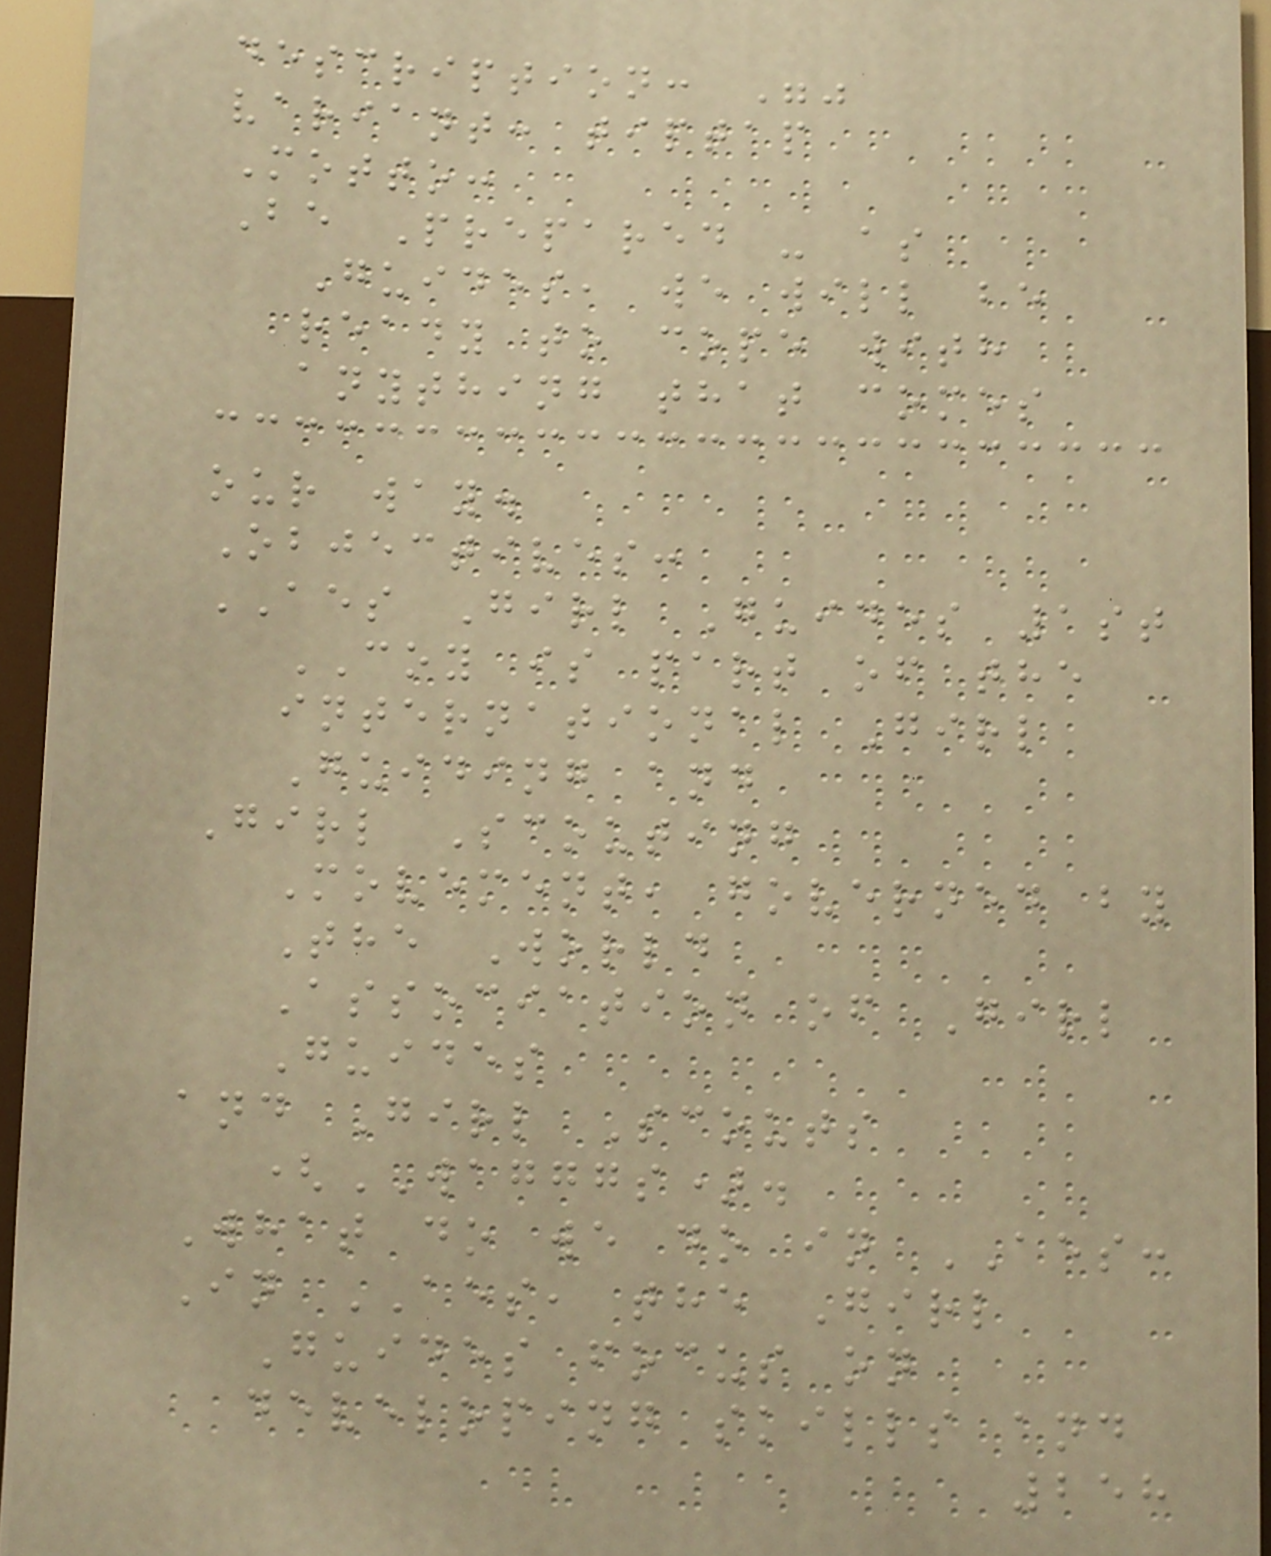description: ""
variant: tiptap
Motto:
Be Prepared - as
Guides, we will be
ready to cope with
anything that comes
our way.
Objectives:
AES Girl Guides 1st
COY is part of the
international Girl
Guiding and
Girl Scouting
Movement, governed by
The World
Association of Girl
Guides
and Girl Scouts
(WAGGGS).
What do we do in AES:
In AES, the Girl
Guides focus on
developing skills and
258
